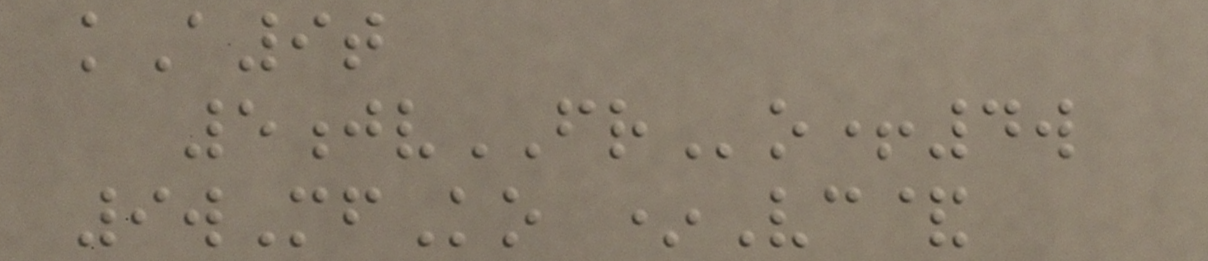kA9t
5jvFRo+4w
9wMfKo *Vc&
